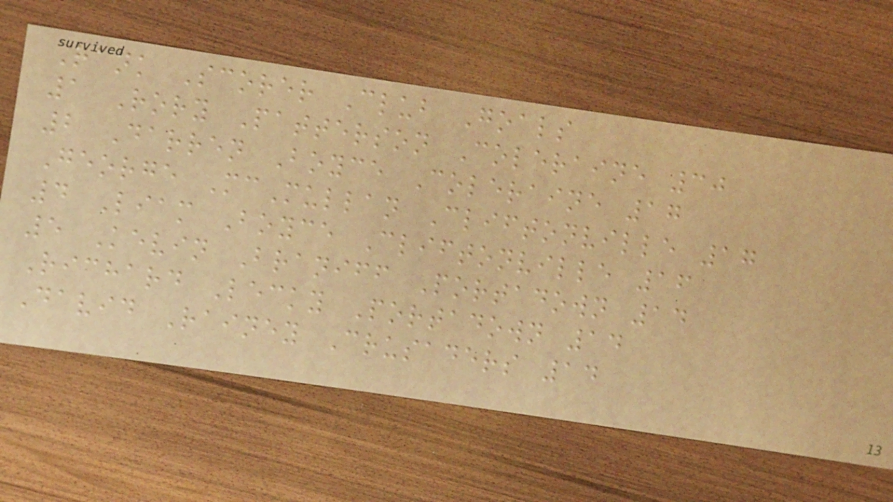Rank Scorer Club Goals
1 Rory Patterson Coleraine 30
2 Darren Boyce Coleraine 17
George McMullan Cliftonville 17
4 Liam Boyce Cliftonville 16
5 Kevin Braniff Portadown 14
Richard Lecky Portadown 14
David Rainey Crusaders 14
